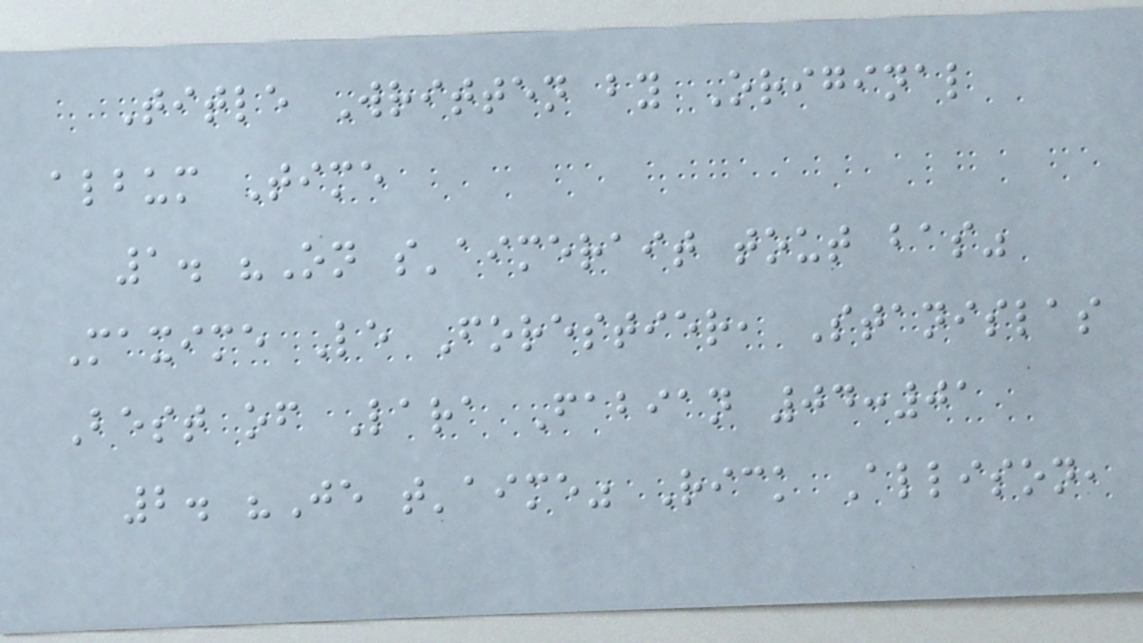Title Written by Original
album Time
1. "On s'aimerait tout bas"
Maxime Le Forestier, Stanislas
Best of Lara Fabian 04:01
2. "Je t'aime" Rick Allison,
